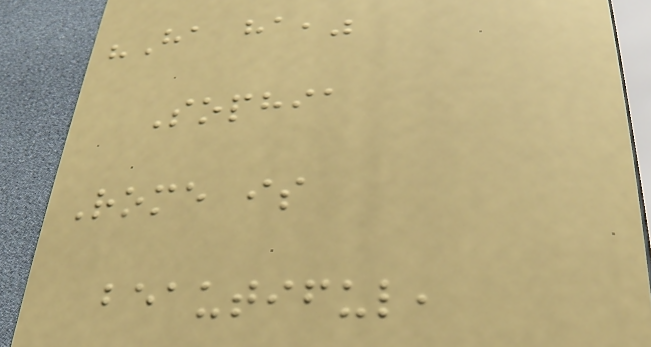"Ha ha,"
Sophia
Rome is
beautiful,
